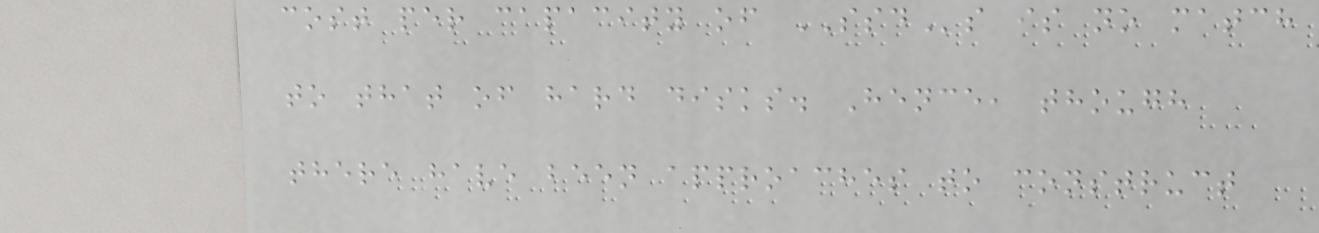cost per capacity of SSDs is no match
to that of hard disks. Hence, though
there have been approaches to construct
